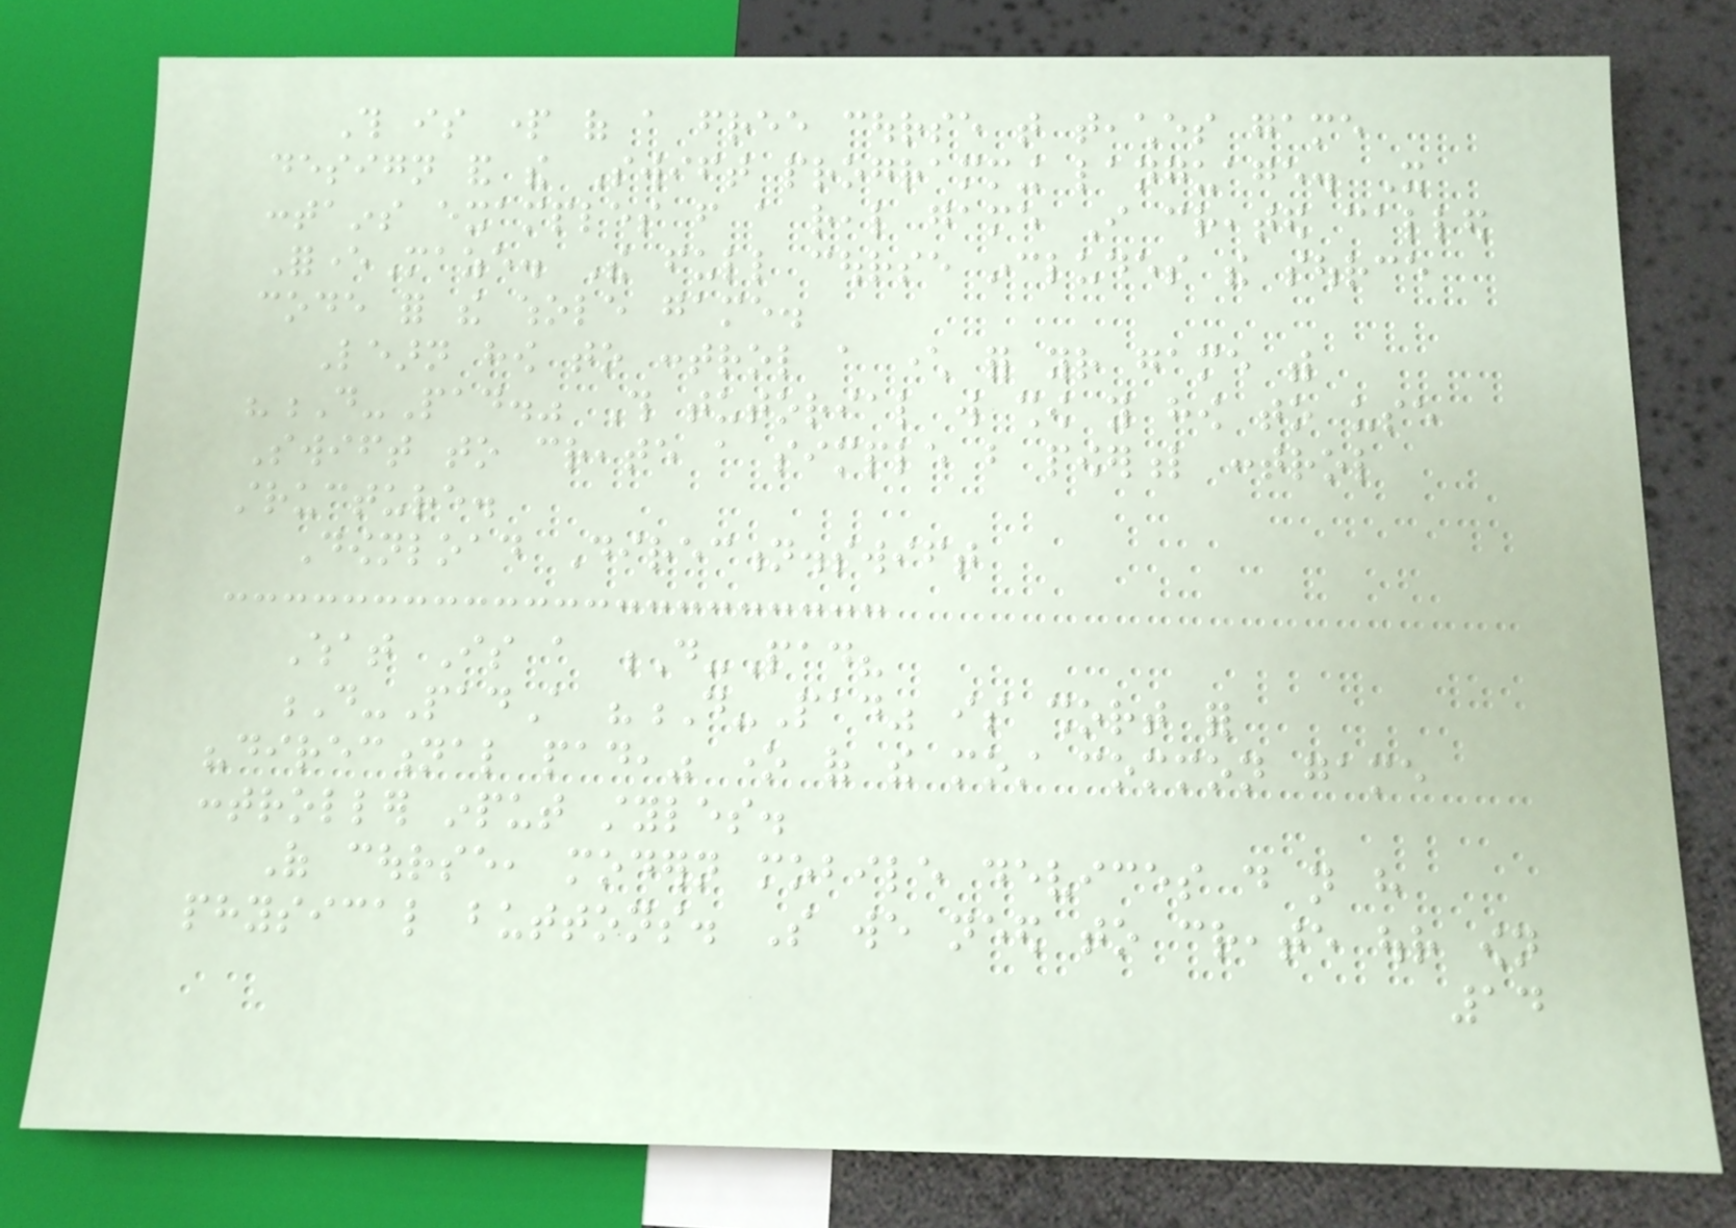This is part of a free course that teaches game
design and the Swift programming language. It
contains examples from a real game I created called
ForeverMaze. The full course includes the source
code for the whole game.
Learn how to control a character for your game with
"D-Pad." This tutorial will show you how to use
Swift to create a simple but powerful control
structure.
Download Direction.swift
What Is a D-Pad?
D-PadA "D-Pad" is short for
"directional pad," one of the most common game
controller input styles.
Of course, modern mobile devices do not have
physical buttons. So we need to create our own
14
